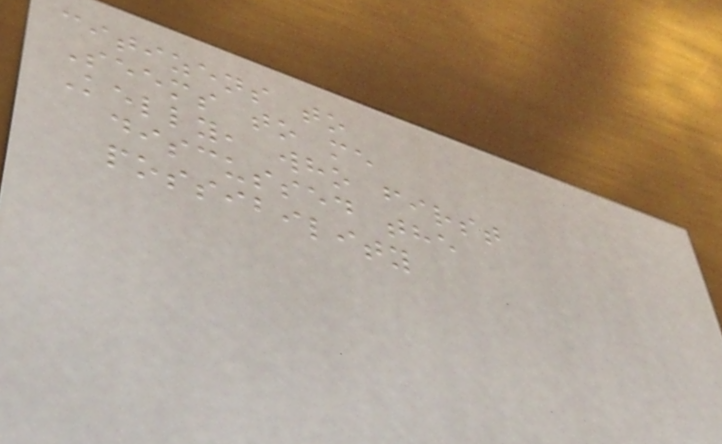citizens to
Seems to me
Kelly, who first
discussed the
possibility
